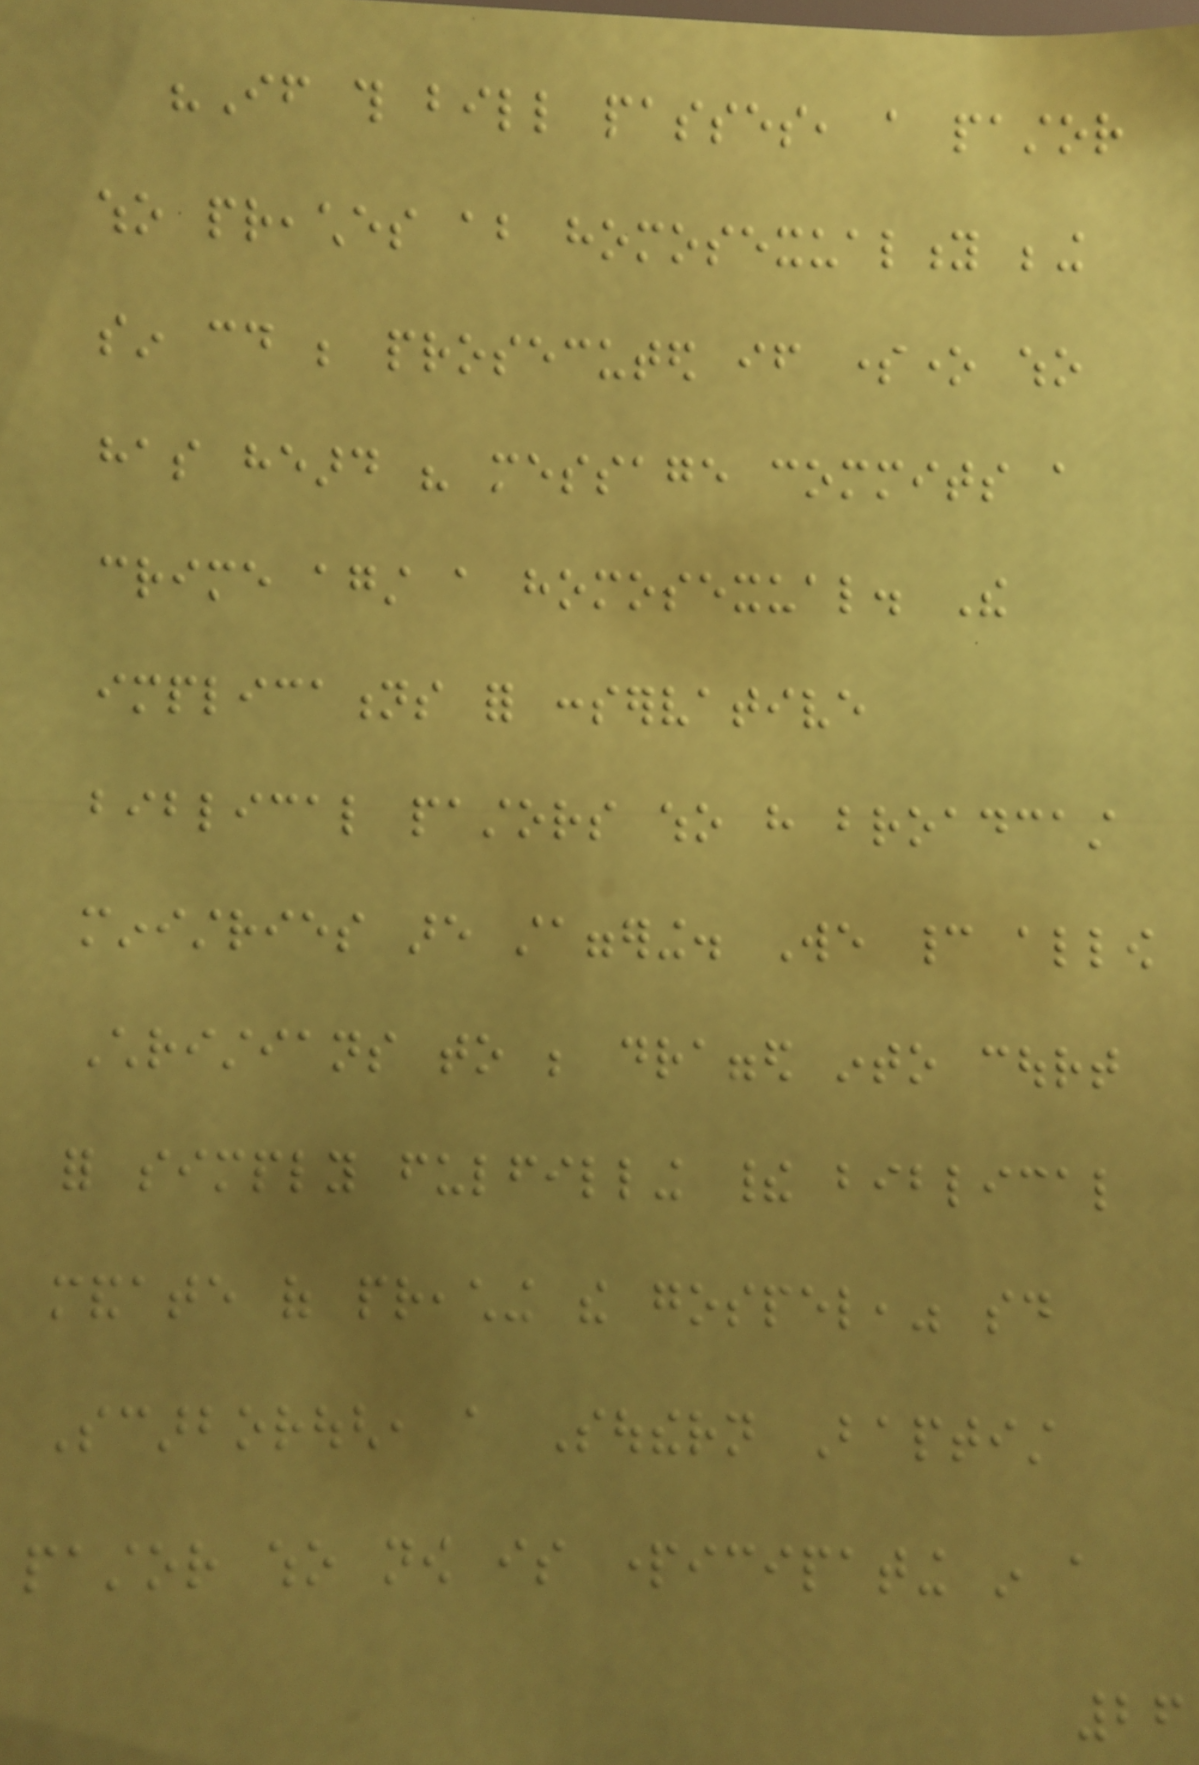"If this bill passes, a pastor
who preaches about homosexuality being
sin could be prosecuted if someone who
has heard his message commits a
crime against a homosexual. The
implications for conservative
biblical pastors who have broadcast
ministries are staggering. We cannot allow
Christians to be dragged into court
for simply fulfilling their biblical
mandate of preaching the gospel," said
Scarborough, a Southern Baptist
pastor who now is participating in a
26
